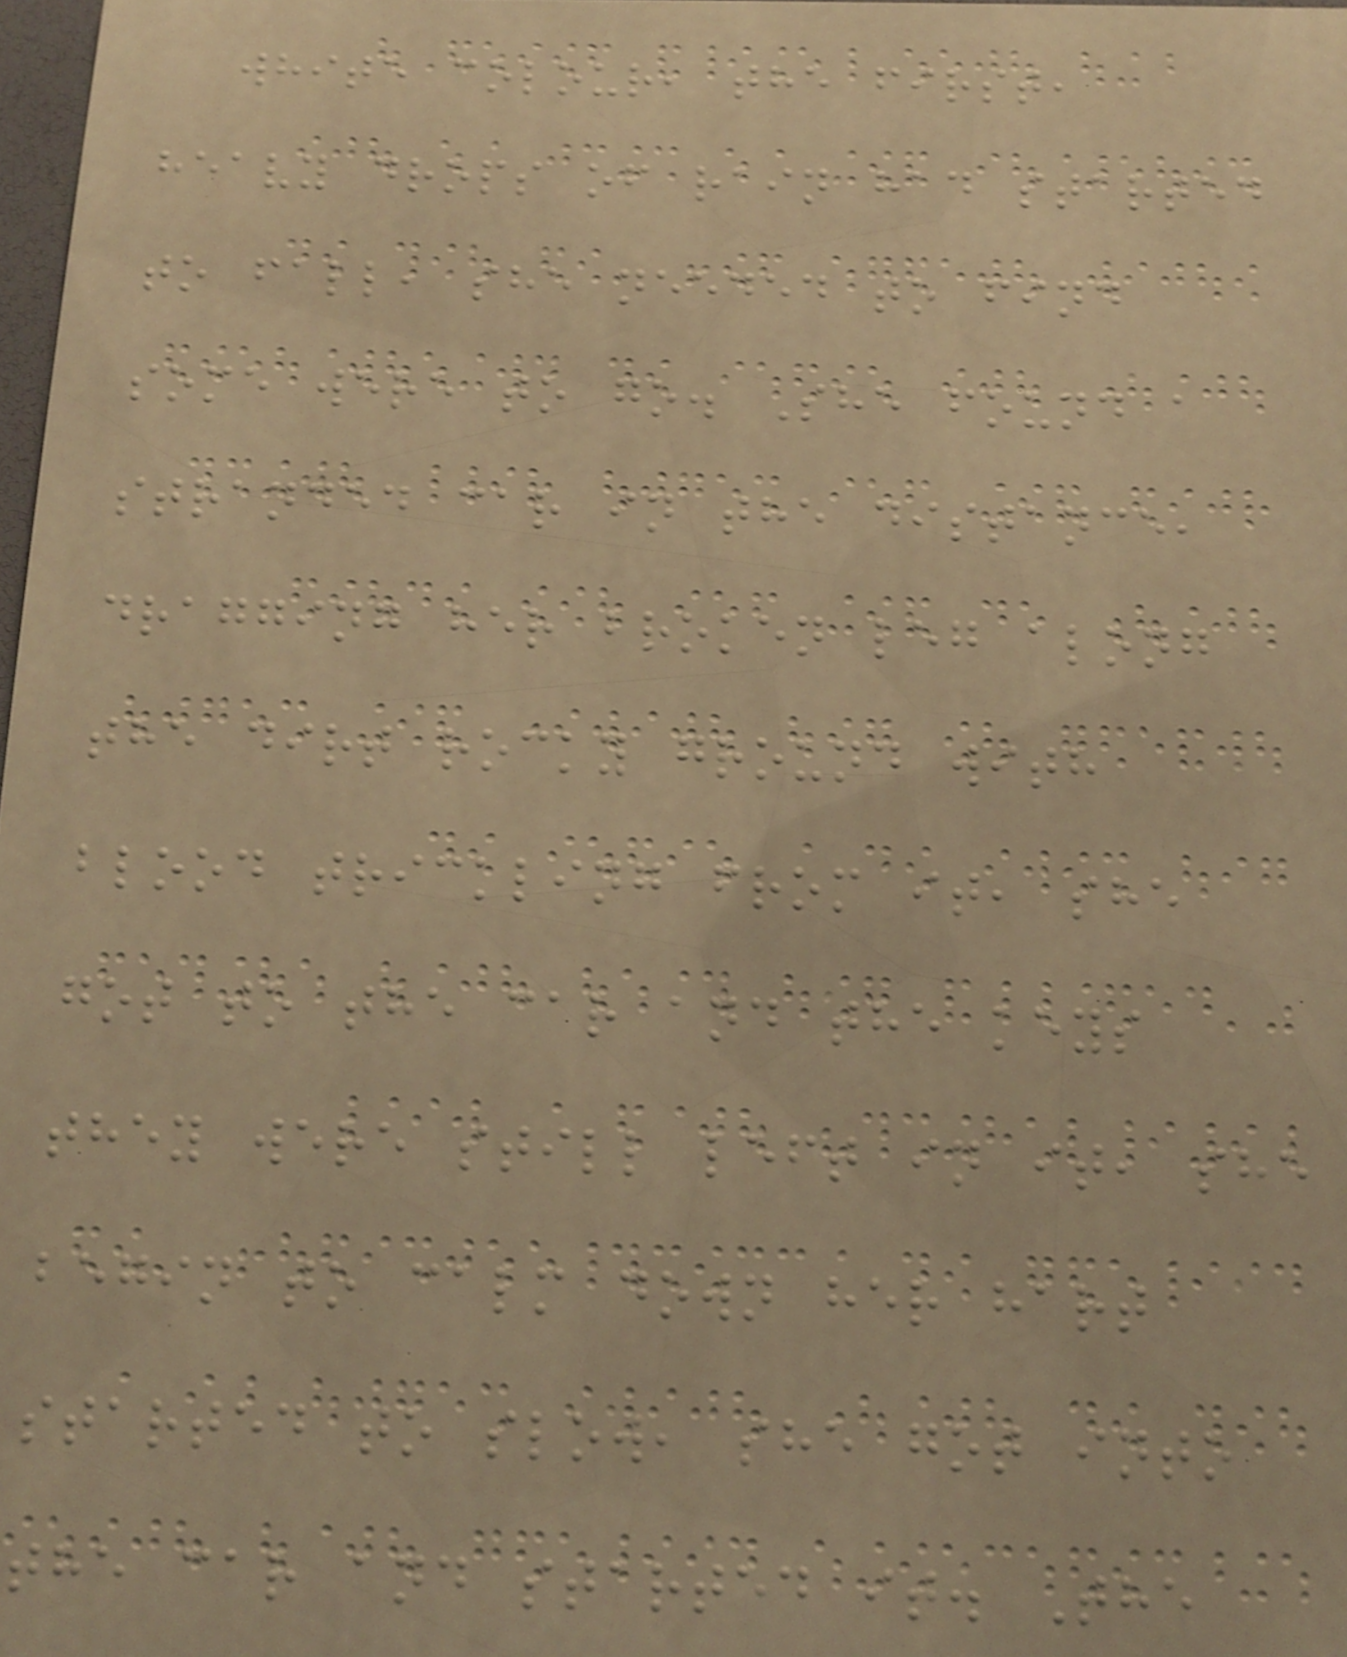white colour, the first,
heavy drops of rain had started
to fall, she needed to find
some were to go. She found a
stranded car in the distance,
dragging her broken leg along
the dirt rocky ground with
blood trickling from it, she
got to the car and the keys
they were still left in it, she
begin to calm down her hart
started to slow, she got into
the car and started it. The
